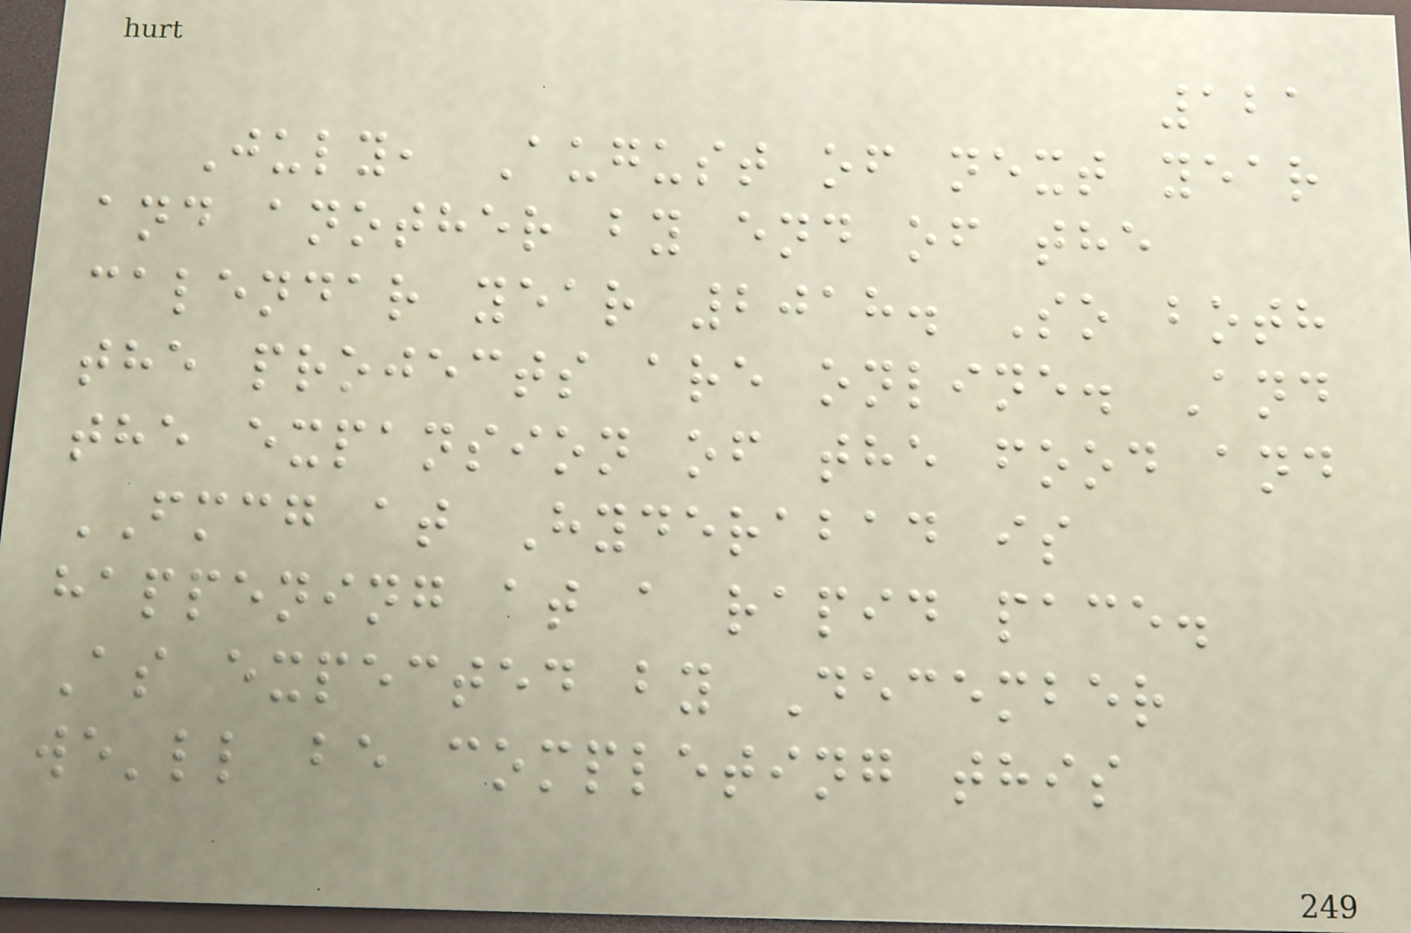121
July, August of next year
and another by end of the
calendar year 2018. So both
the projects are online. And
the expansion of the food and
FMCG at Hyderabad is
happening at a rapid pace.
As expected by December
we'll be completing this
